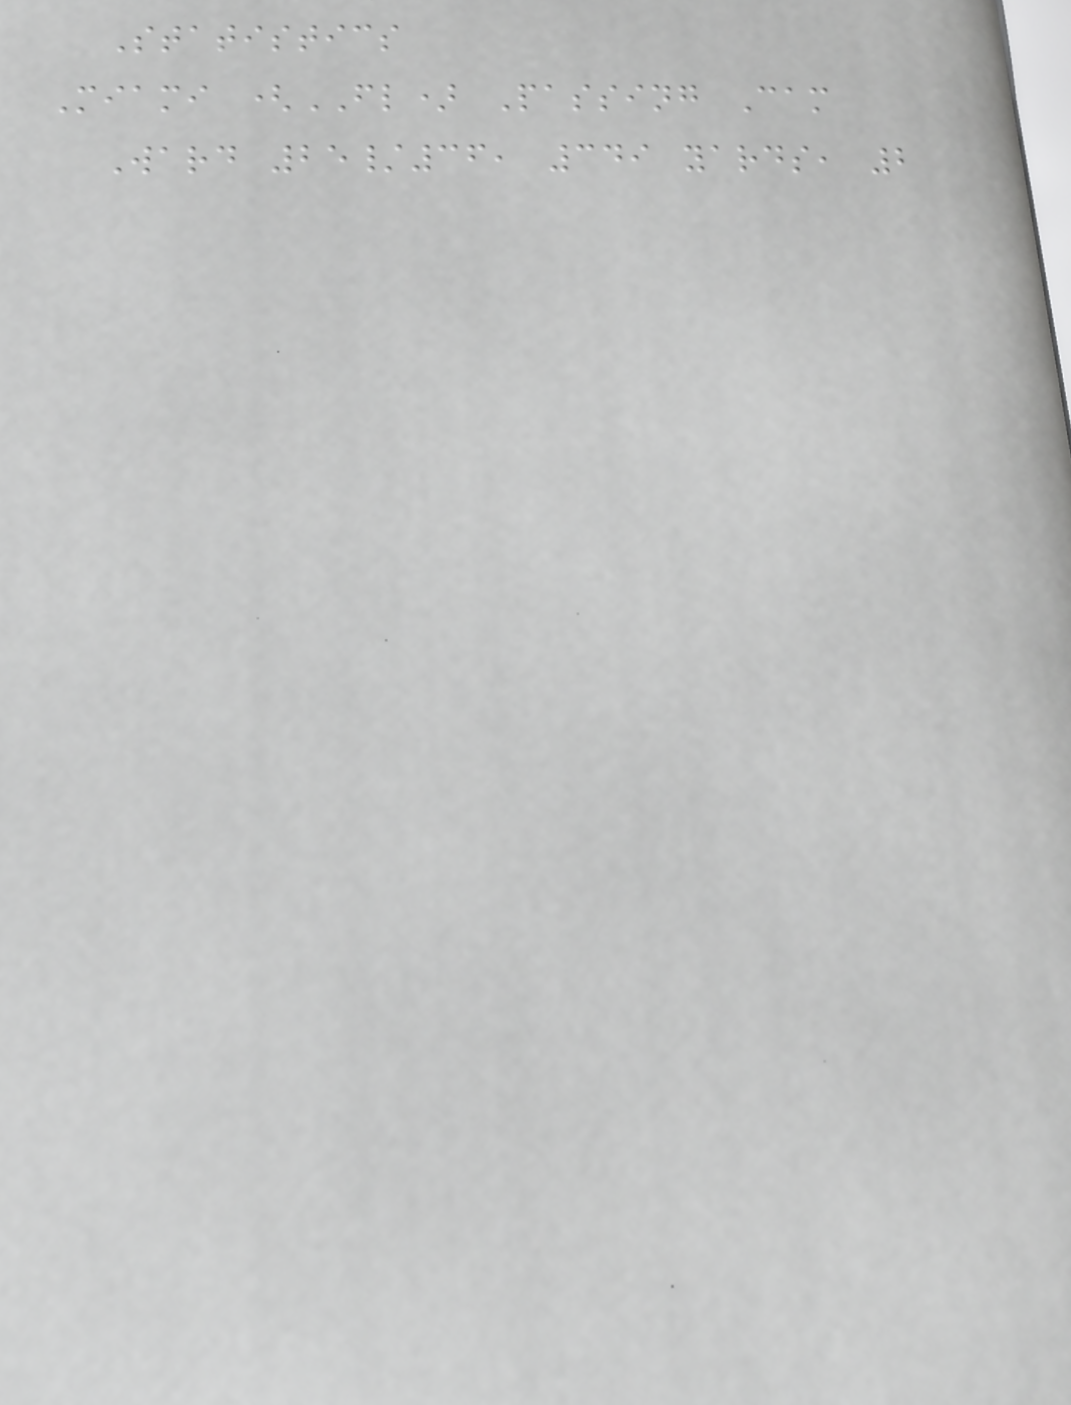Statistics
Miami (FL) Passing Cam
Ward 25/36, 349 yards, 2
